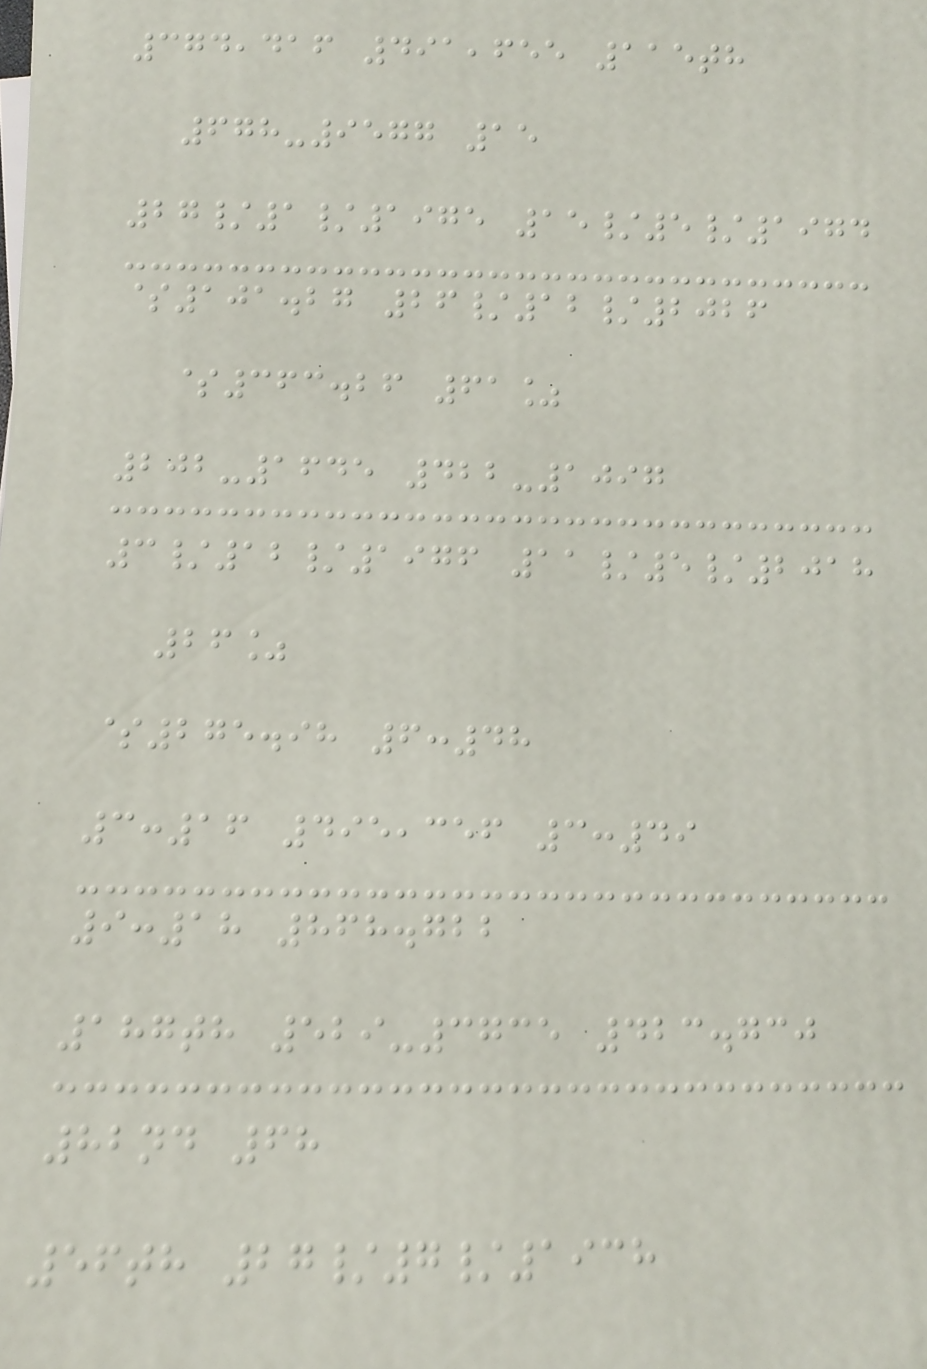374,416 491,655 115th
678-9577 15
27/1/1975 15/5/1974
$101.27 26/12/2026
$363.26 61%
202-1645 422-1097
3/12/1976 11/5/2018
26%
$275.98 6:48
3:16 495,356 3:49
9:18 868.722
187th 529-3735 423.730
82nd 68
56th 27/7/1938
